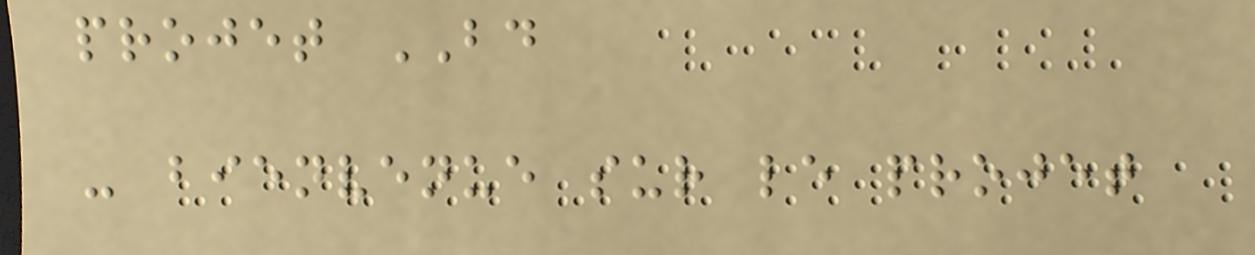projet BD
- bienvenue sur le projet
